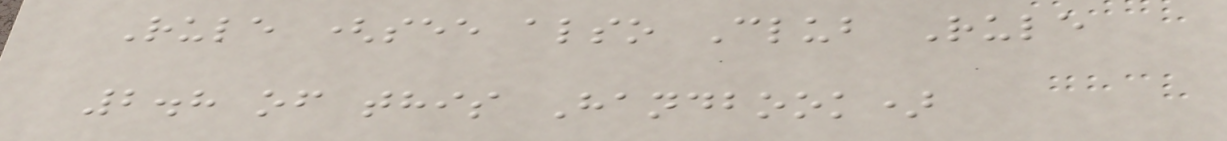Rule (see also Club Rule
2.8 of this Handbook)
